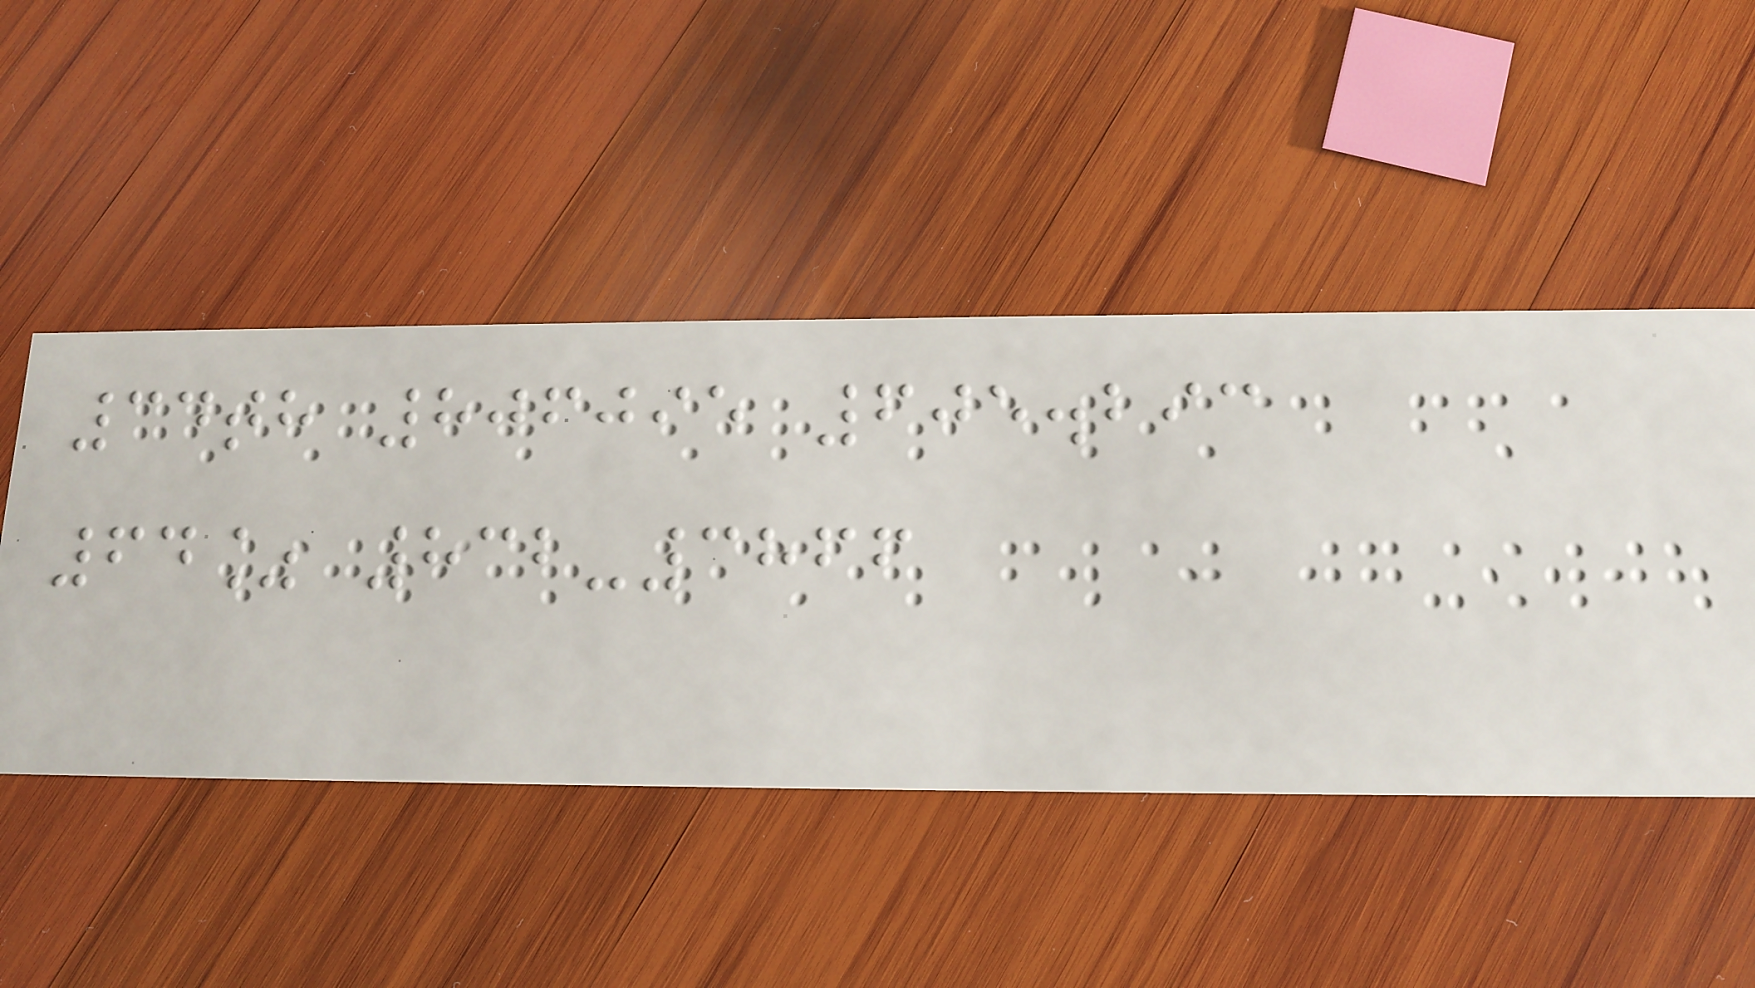34th 806095 605.293
64% 832-3866
